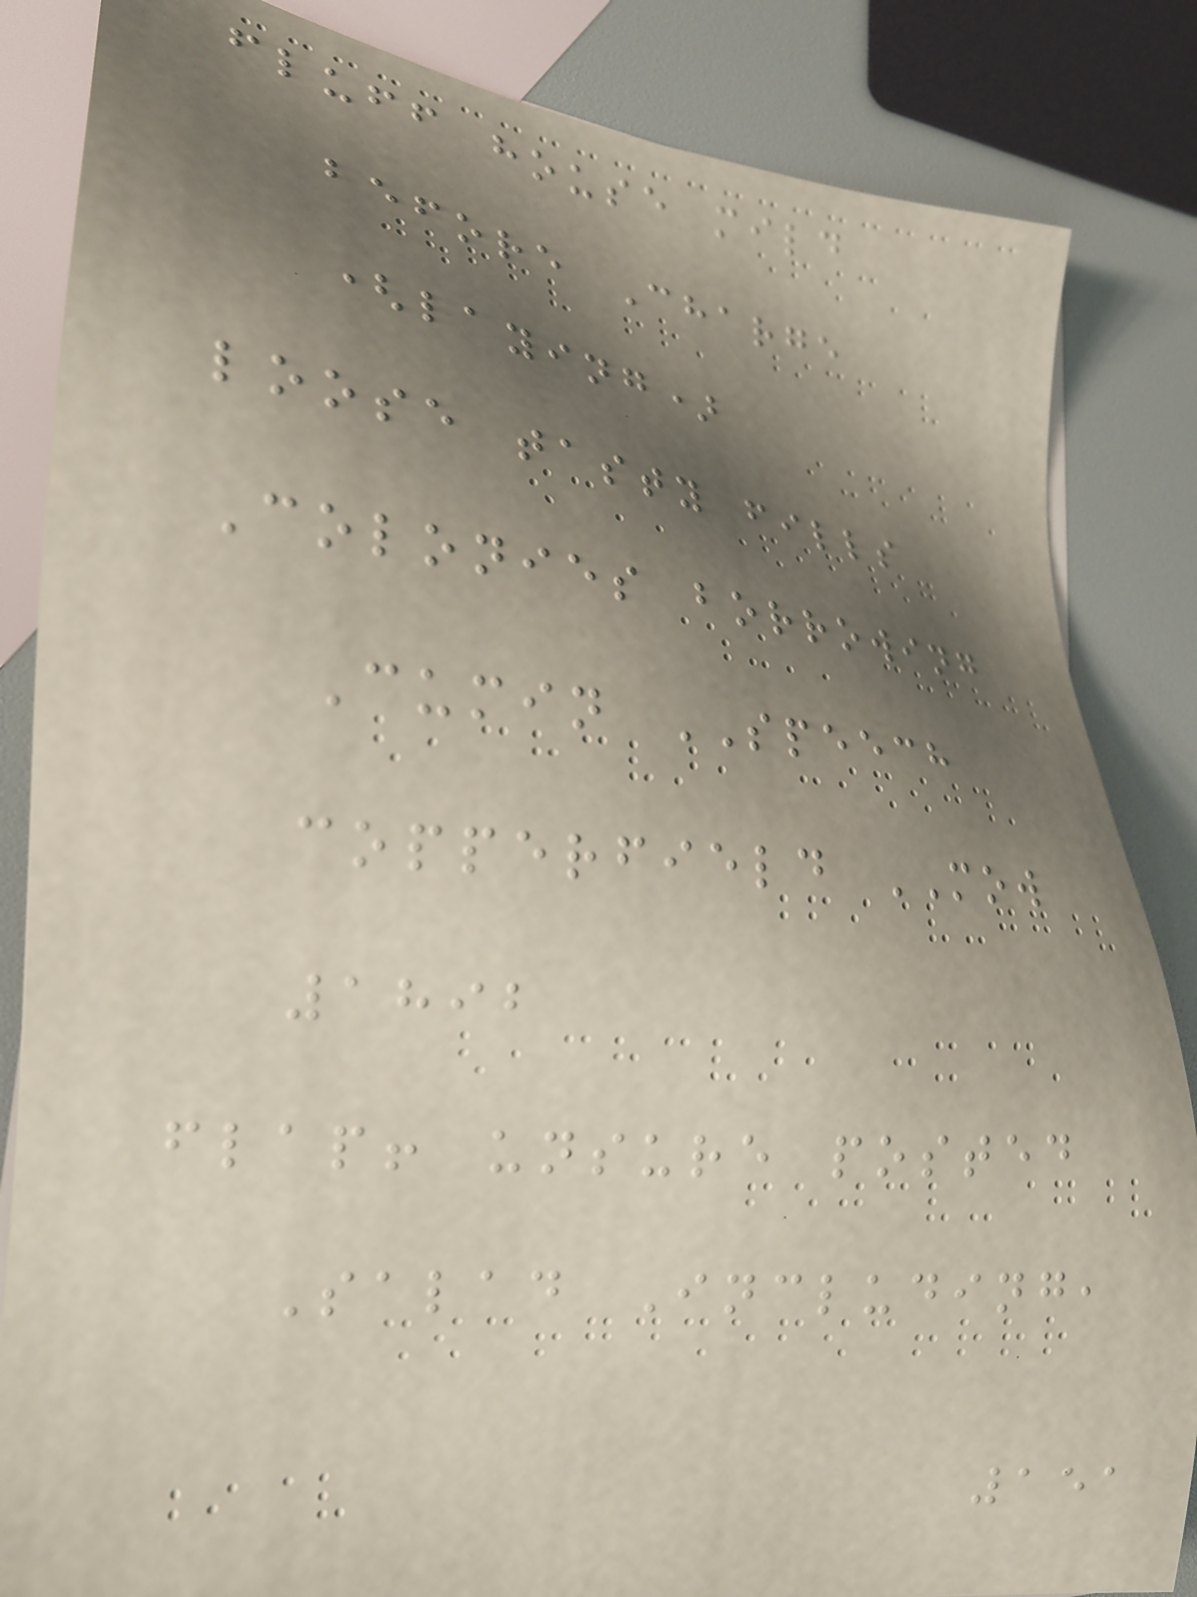fluff house mild
before Charge
(laying)
loose tasty fills
Colonies borrowing
Cumin SPEECH
copperfield MOW
1892
flap! unsure posted
Salad Including,
151
